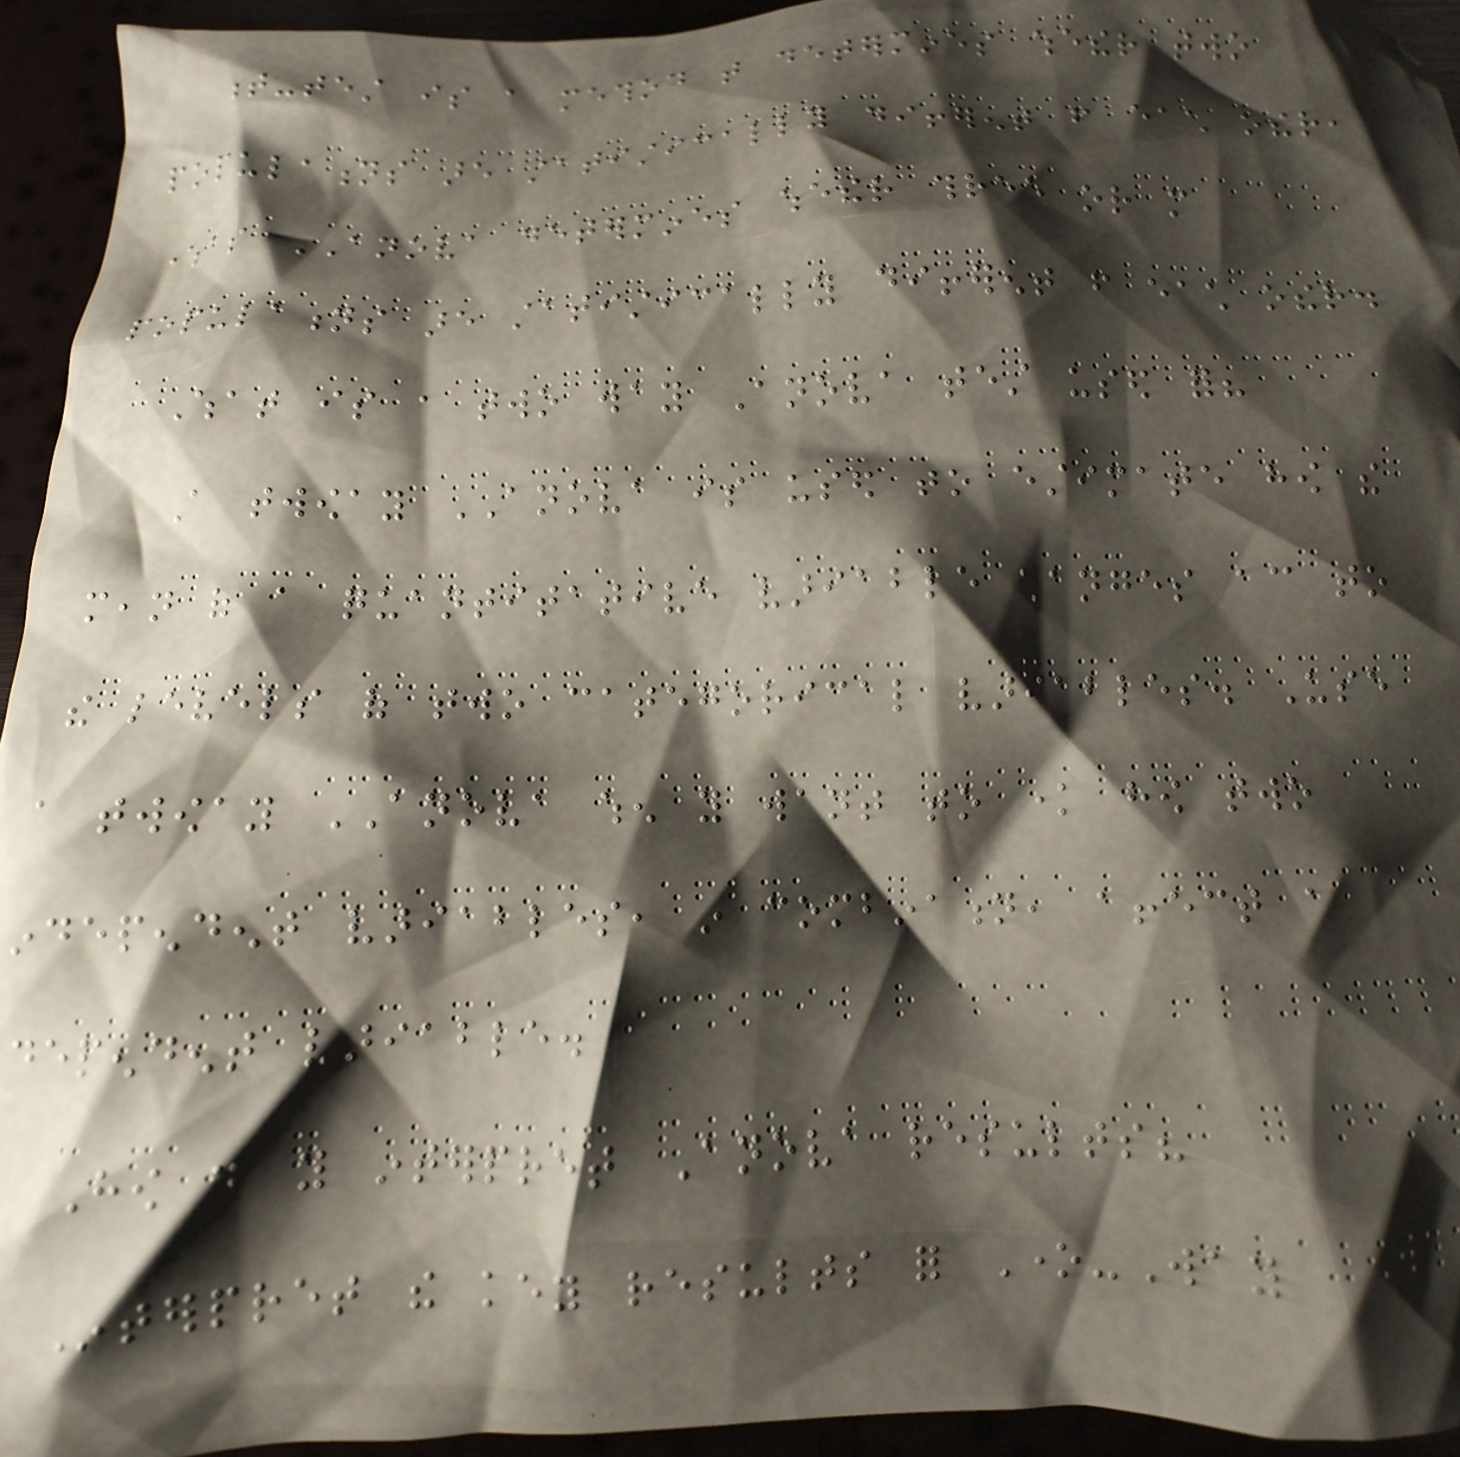t-test is a method that determines whether two
populations are statistically different from each other,
whereas ANOVA determines whether three or more
populations are statistically different from each other.
What is a two way Anova test used for?
A twoway ANOVA is used to estimate how the
mean of a quantitative variable changes according to
the levels of two categorical variables. Use
a twoway ANOVA when you want to know how two
independent variables, in combination, affect a
dependent variable.
How do you interpret Anova results?
Interpret the key results for One-Way
